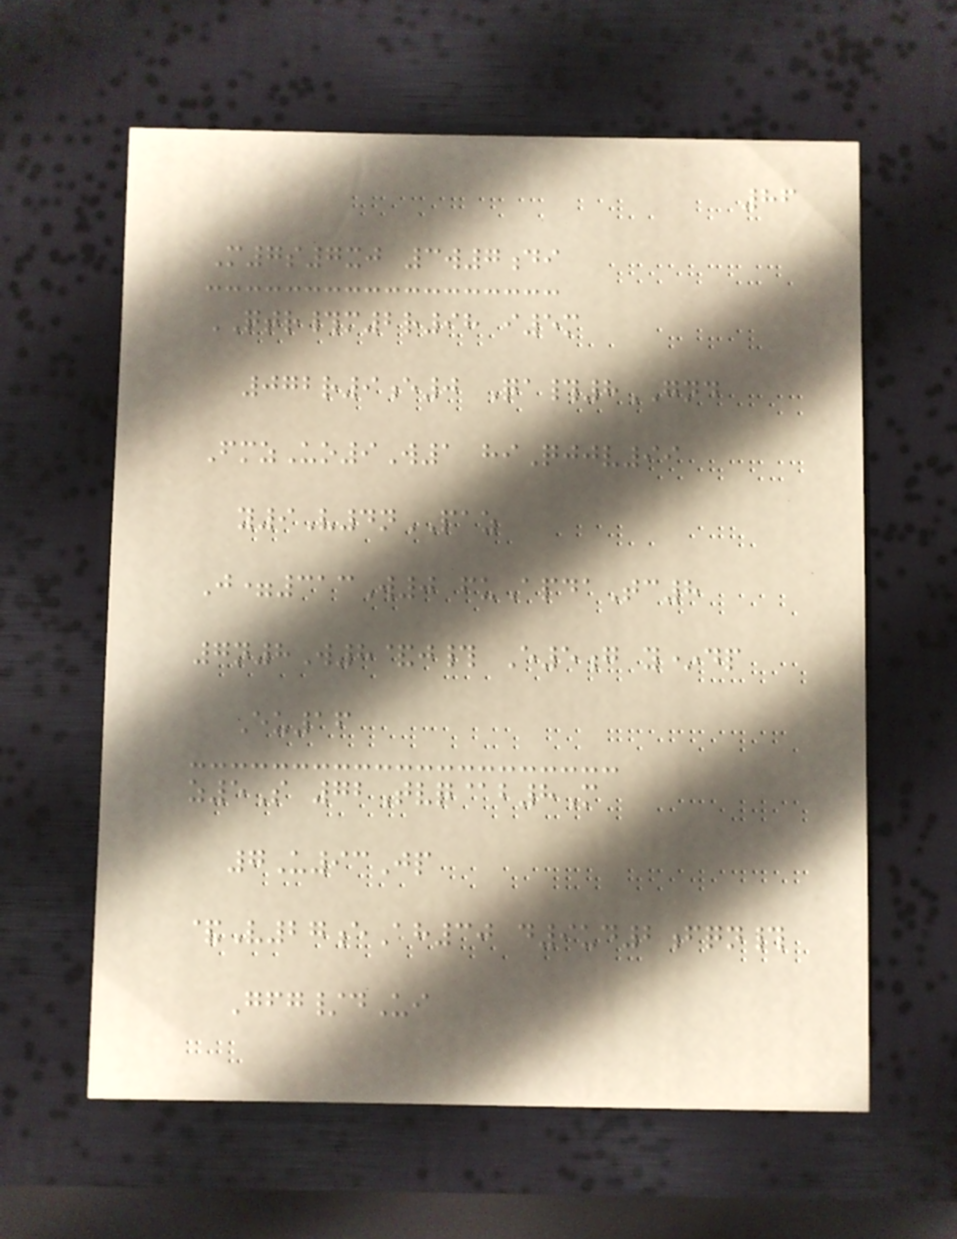86
M7s7xj 3w7di
QTR#m2r98 i5m
072r9e0 Qa#8GND
FmzUo9W1 hiQjjv99
y9V4nPAZ
J=313W0 fuApdaTc8
7n8W8&j# E5g y*dp
Eu16
z5S 72Tvq@b8M
7U93Jp
&V27eAh30 d9ud2fqn#
Gfg/dUi
